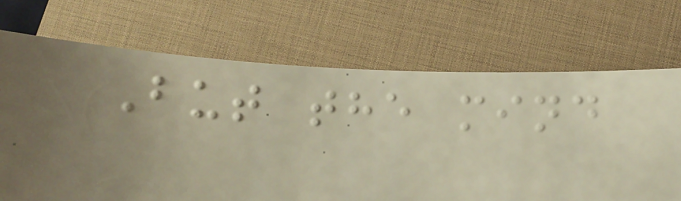But the mind
